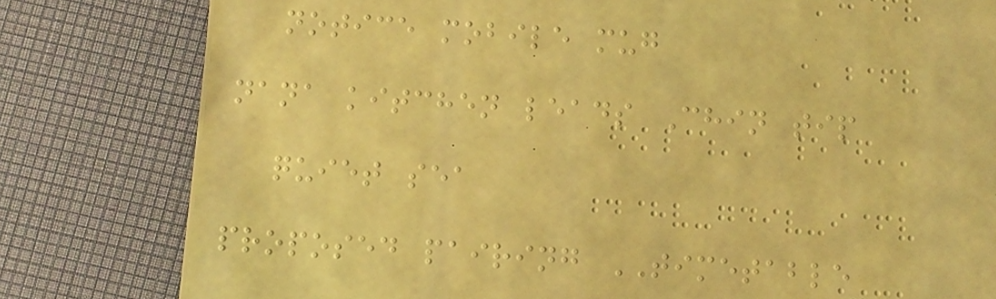notice mobile mug
nana kitchen leads Chin tip
quiet sea
proposed pairing TIMETABLE
